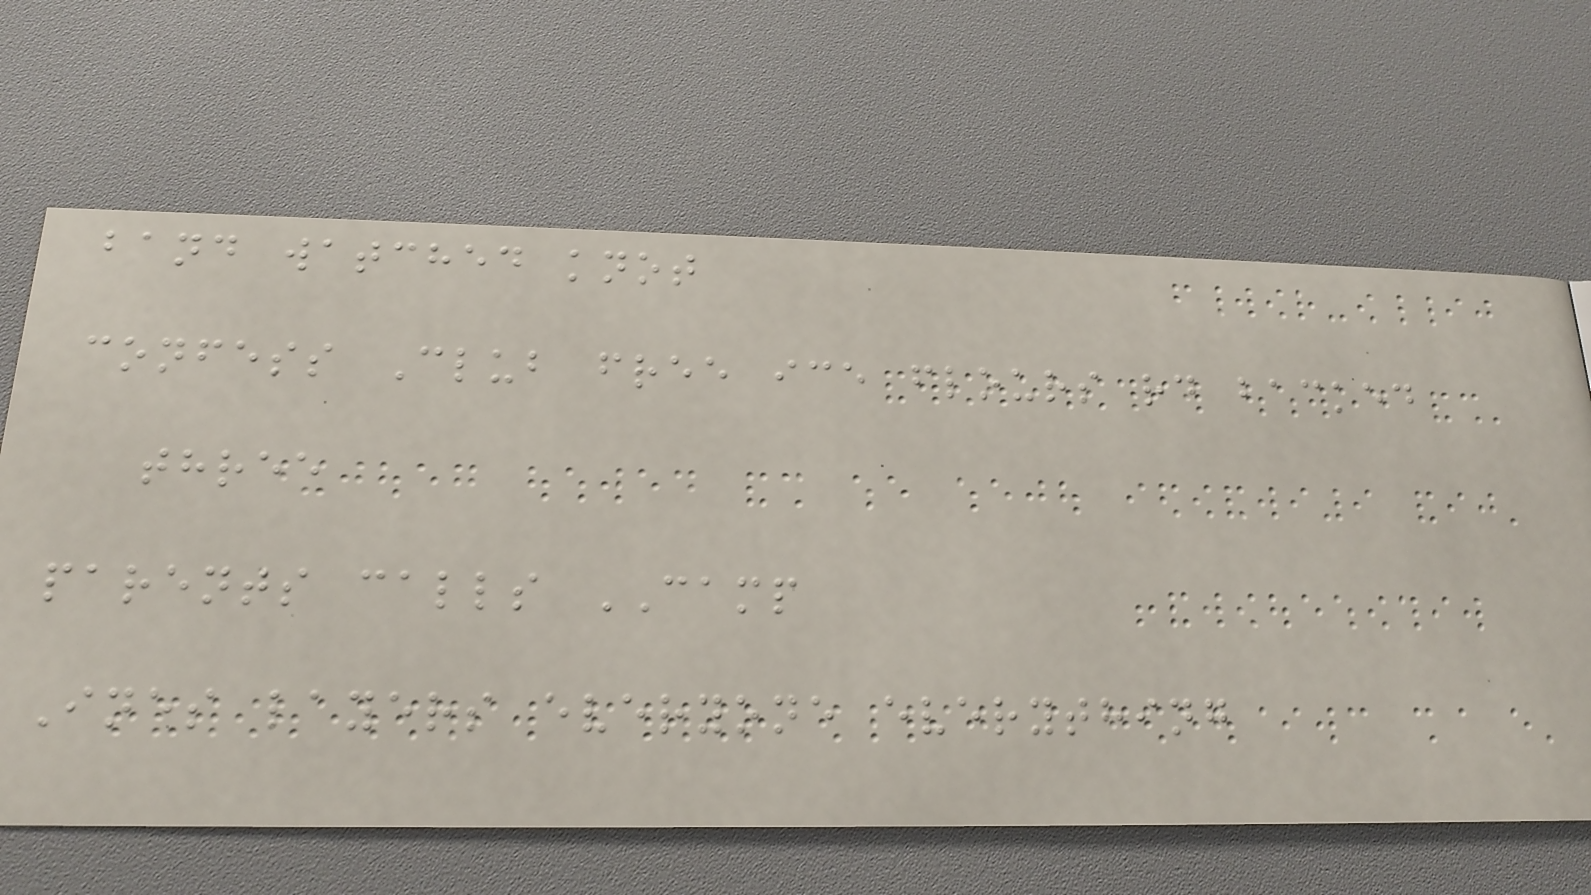band watched knot
confess Club free ice flours rd backed
three
parents calls CAMP
Ines layers everyone everything
